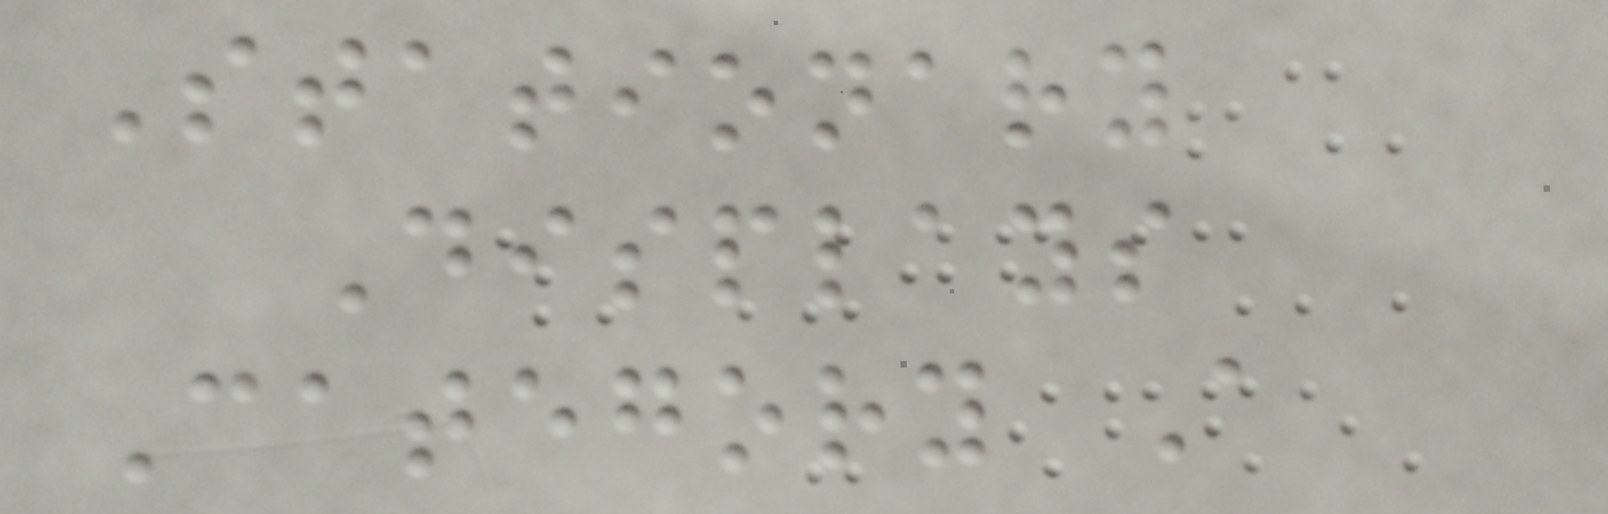Stationary
Displays
Category A
